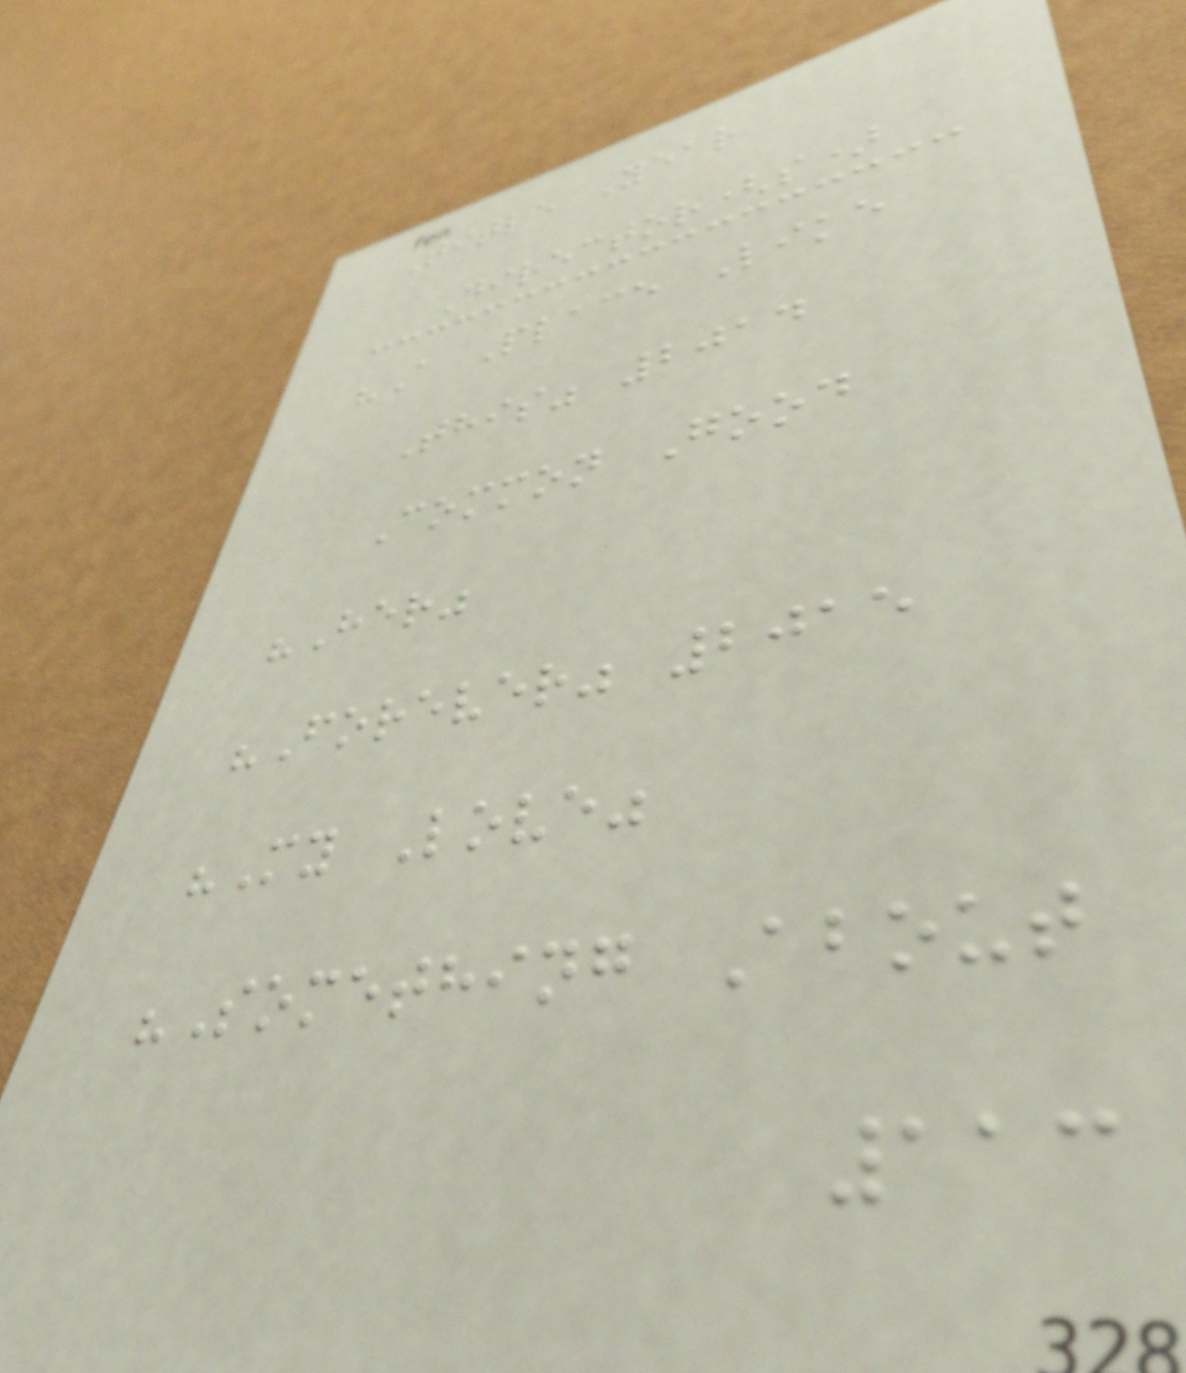Title Year
Director(s)
"A Place Like
This" 2014
Common Good
"Her"
"Forever" 2015
"My Love"
"Something About
113
